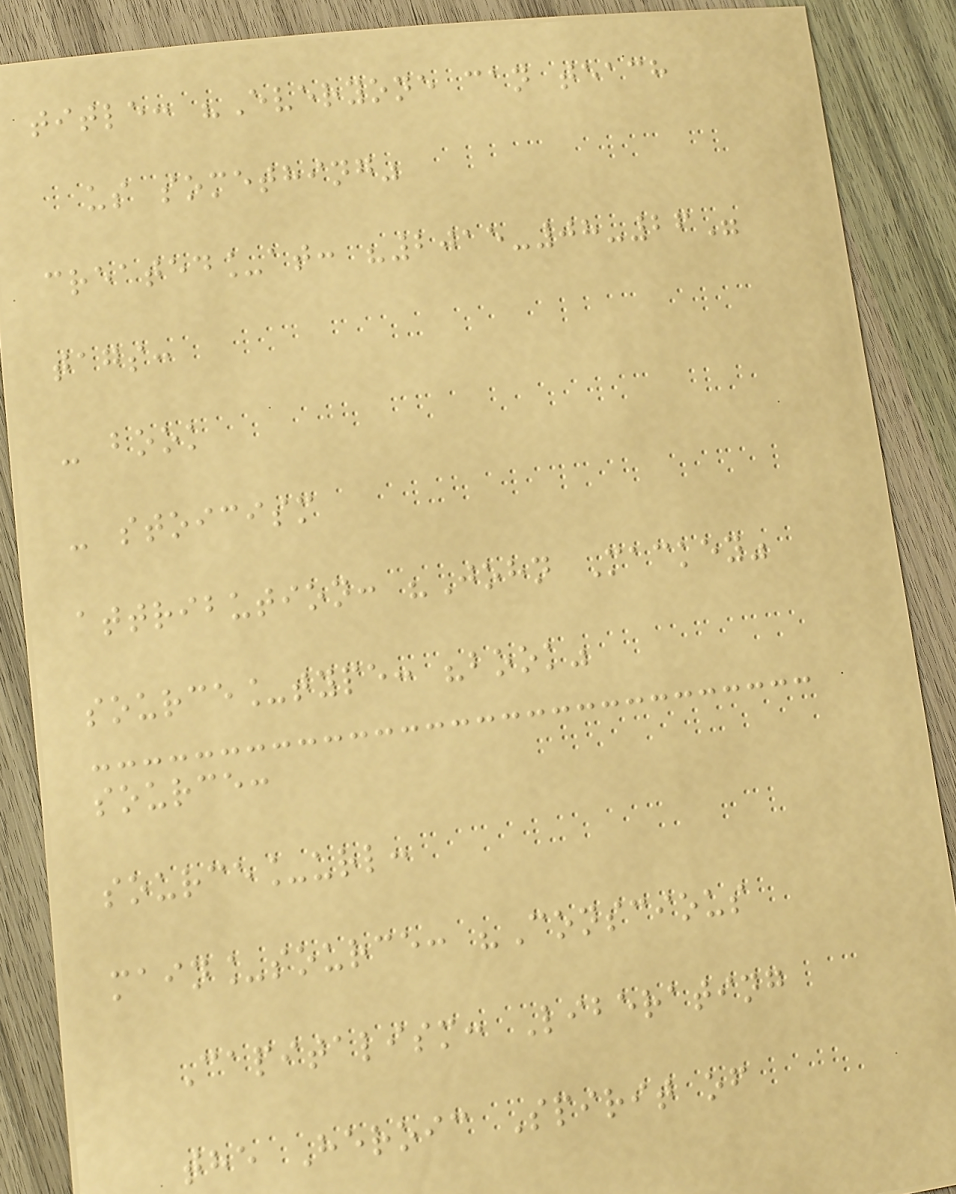title: "Everyone can teach
us something"
created_at: "2015-08-26"
tags:
- book
- stoicism
attribution: "John Mackey"
source_type: "book"
source:
source_url:
main_source: "Conscious
Capitalism: Liberating
the Heroic Spirit of
